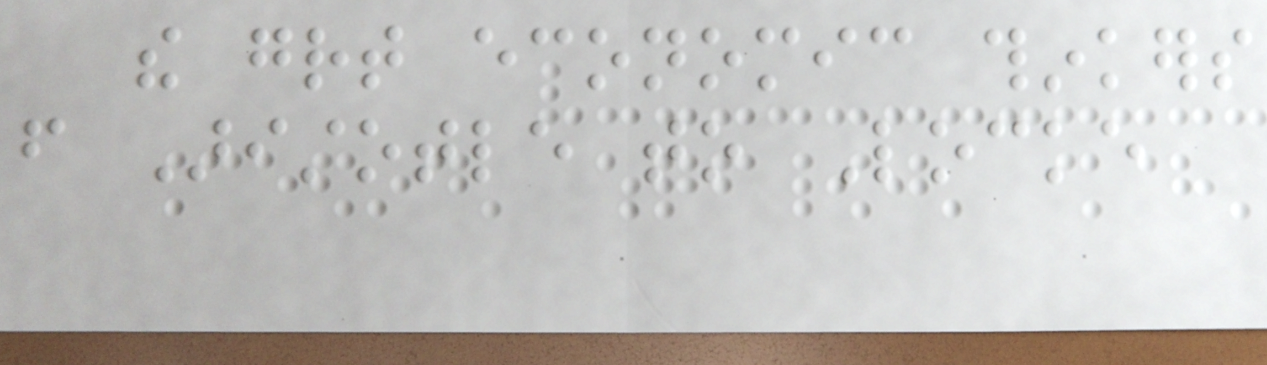the great economic thinkers
from Aristotle to Locke
